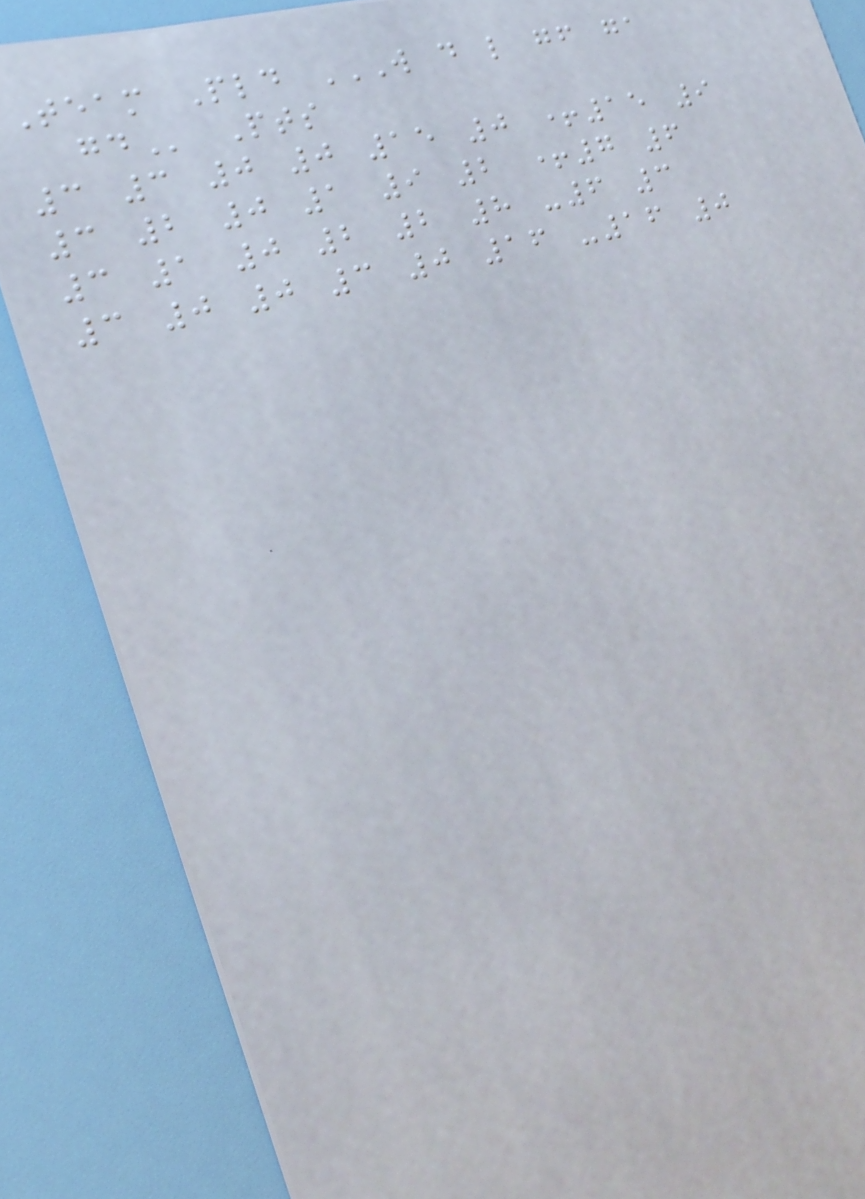Team Pld W D L GF GA
GD Pts
3 3 0 0 15 0 +15 9
3 2 0 1 9 2 +7 6
3 1 0 2 2 8 -6 3
3 0 0 3 0 16 -16 0
